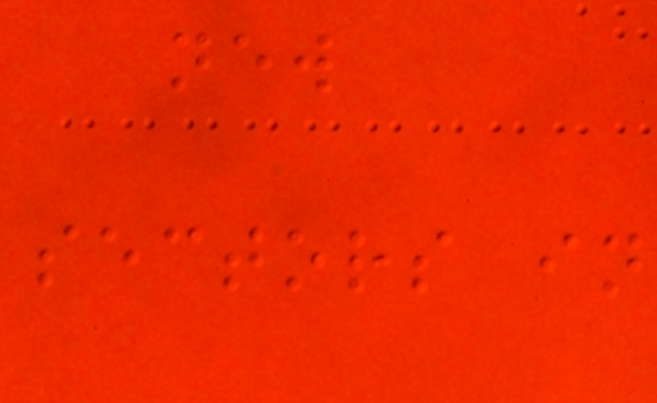new
sectors in
